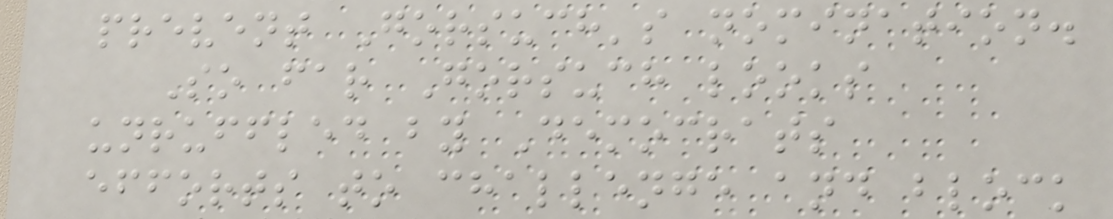prevent Gorsuch's nomination.
So far Gorsuch looks
unruffled by Democrats
efforts to challenge and block
